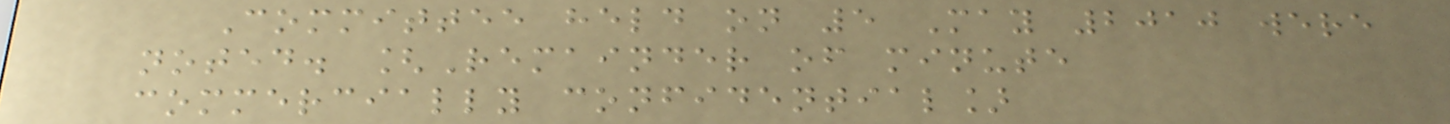Committee held on 5 May 2010 were
noted. [Remainder of minute
commercially confidential]
